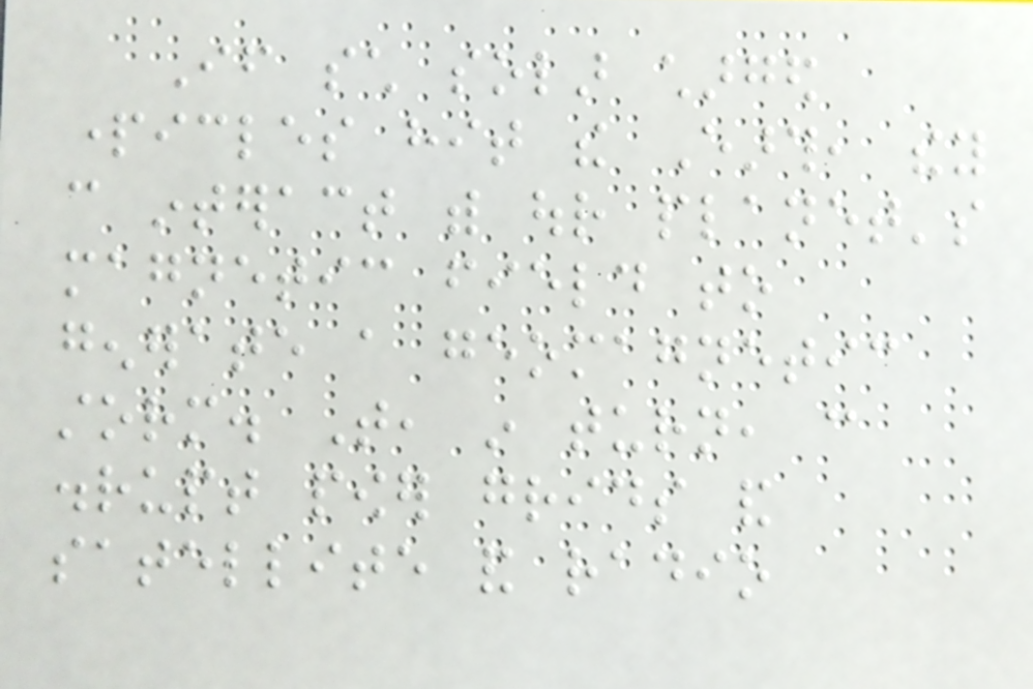If such solar charged
particles hit the Earth, they
can interact with our planet's
magnetic field to
generate a geomagnetic
storm. That, in turn, can
disrupt power grids and
satellite and radio
